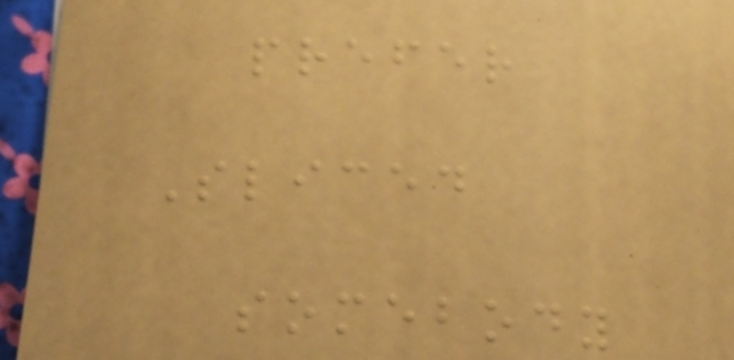prefer
Sliced
somebody
